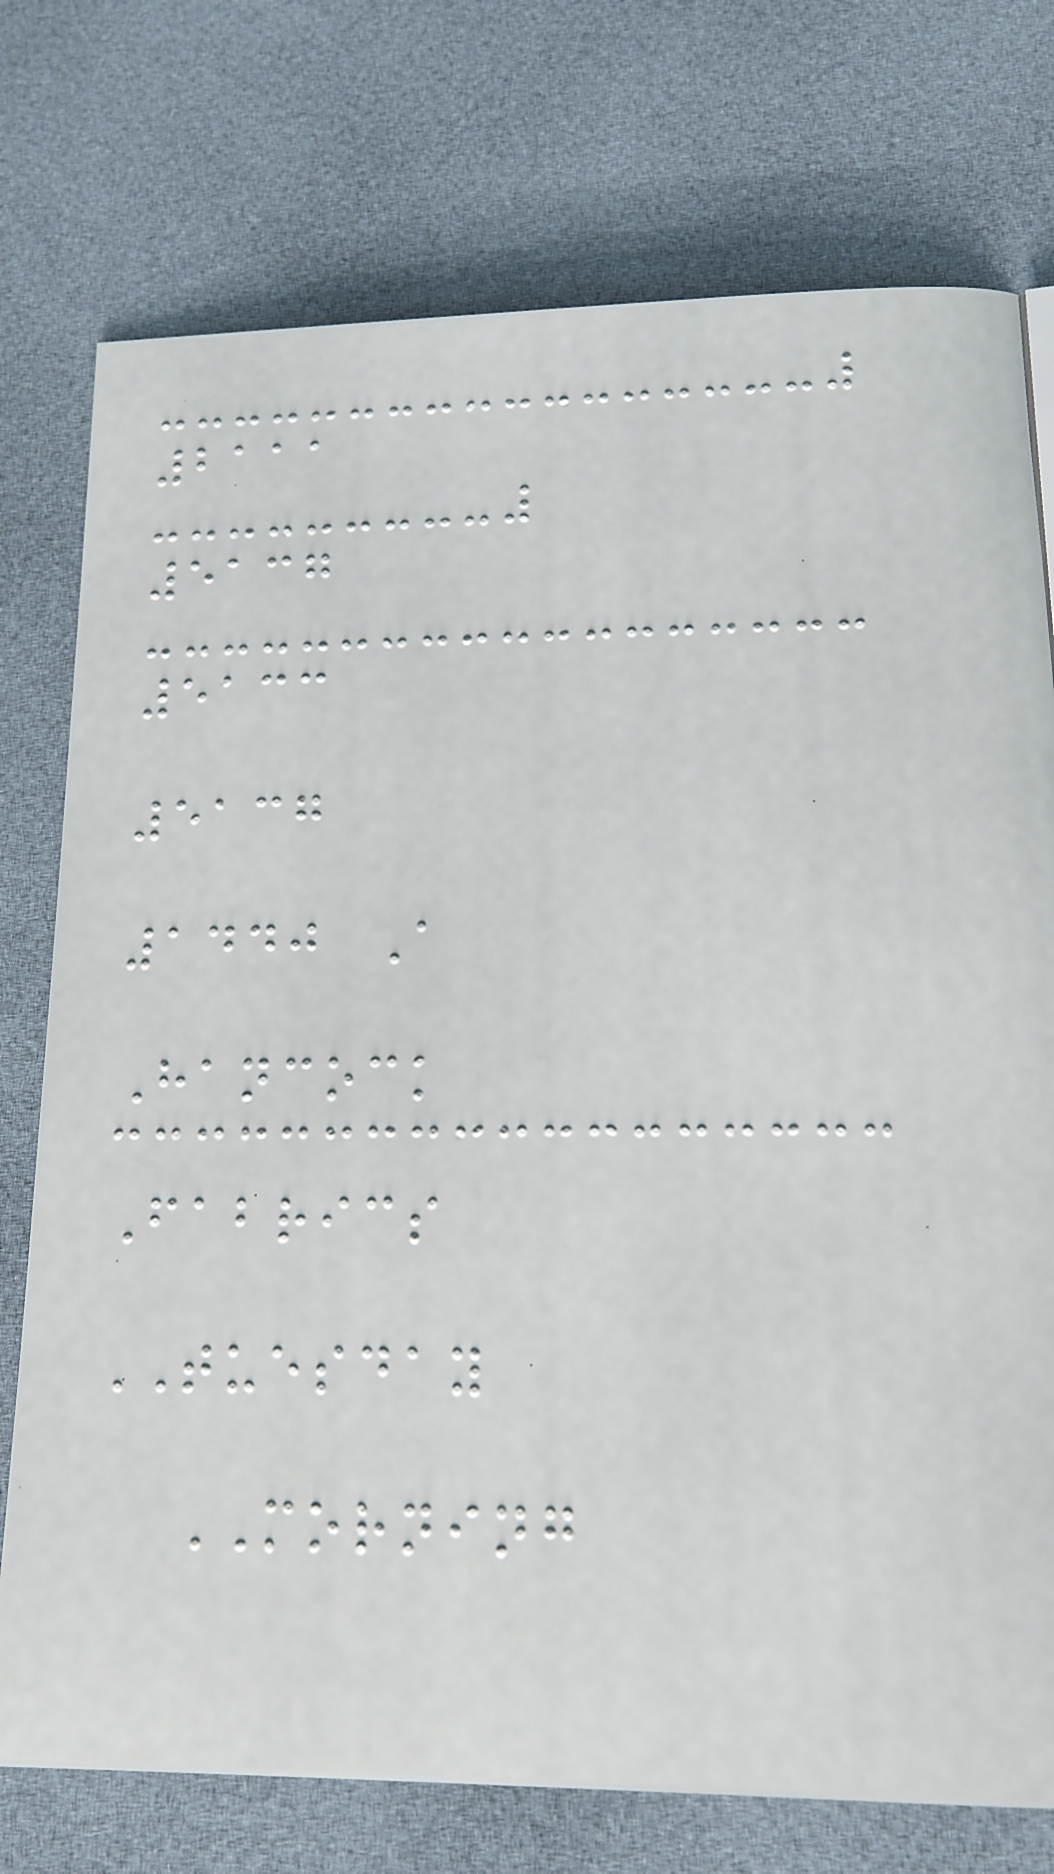2111
5137
5133
5137
1440 A
Hancock
Fabrics
TUESDAY
MORNING
